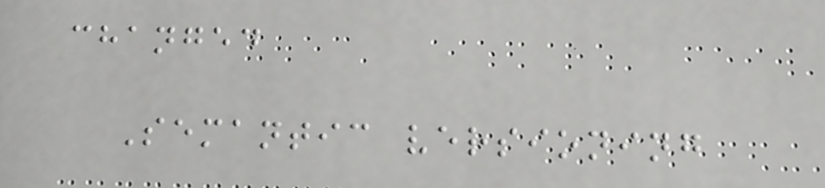changed
Semantic versioning
